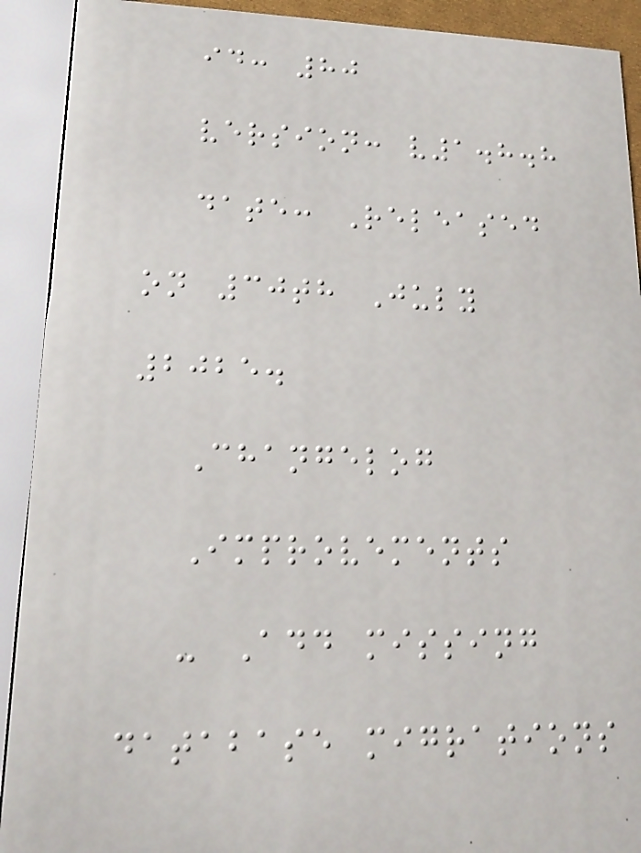id: 80
version: v1.8.8
date: Released
on 30th July
2025.
Changelog
Improvements
- Add missing
database migrations
